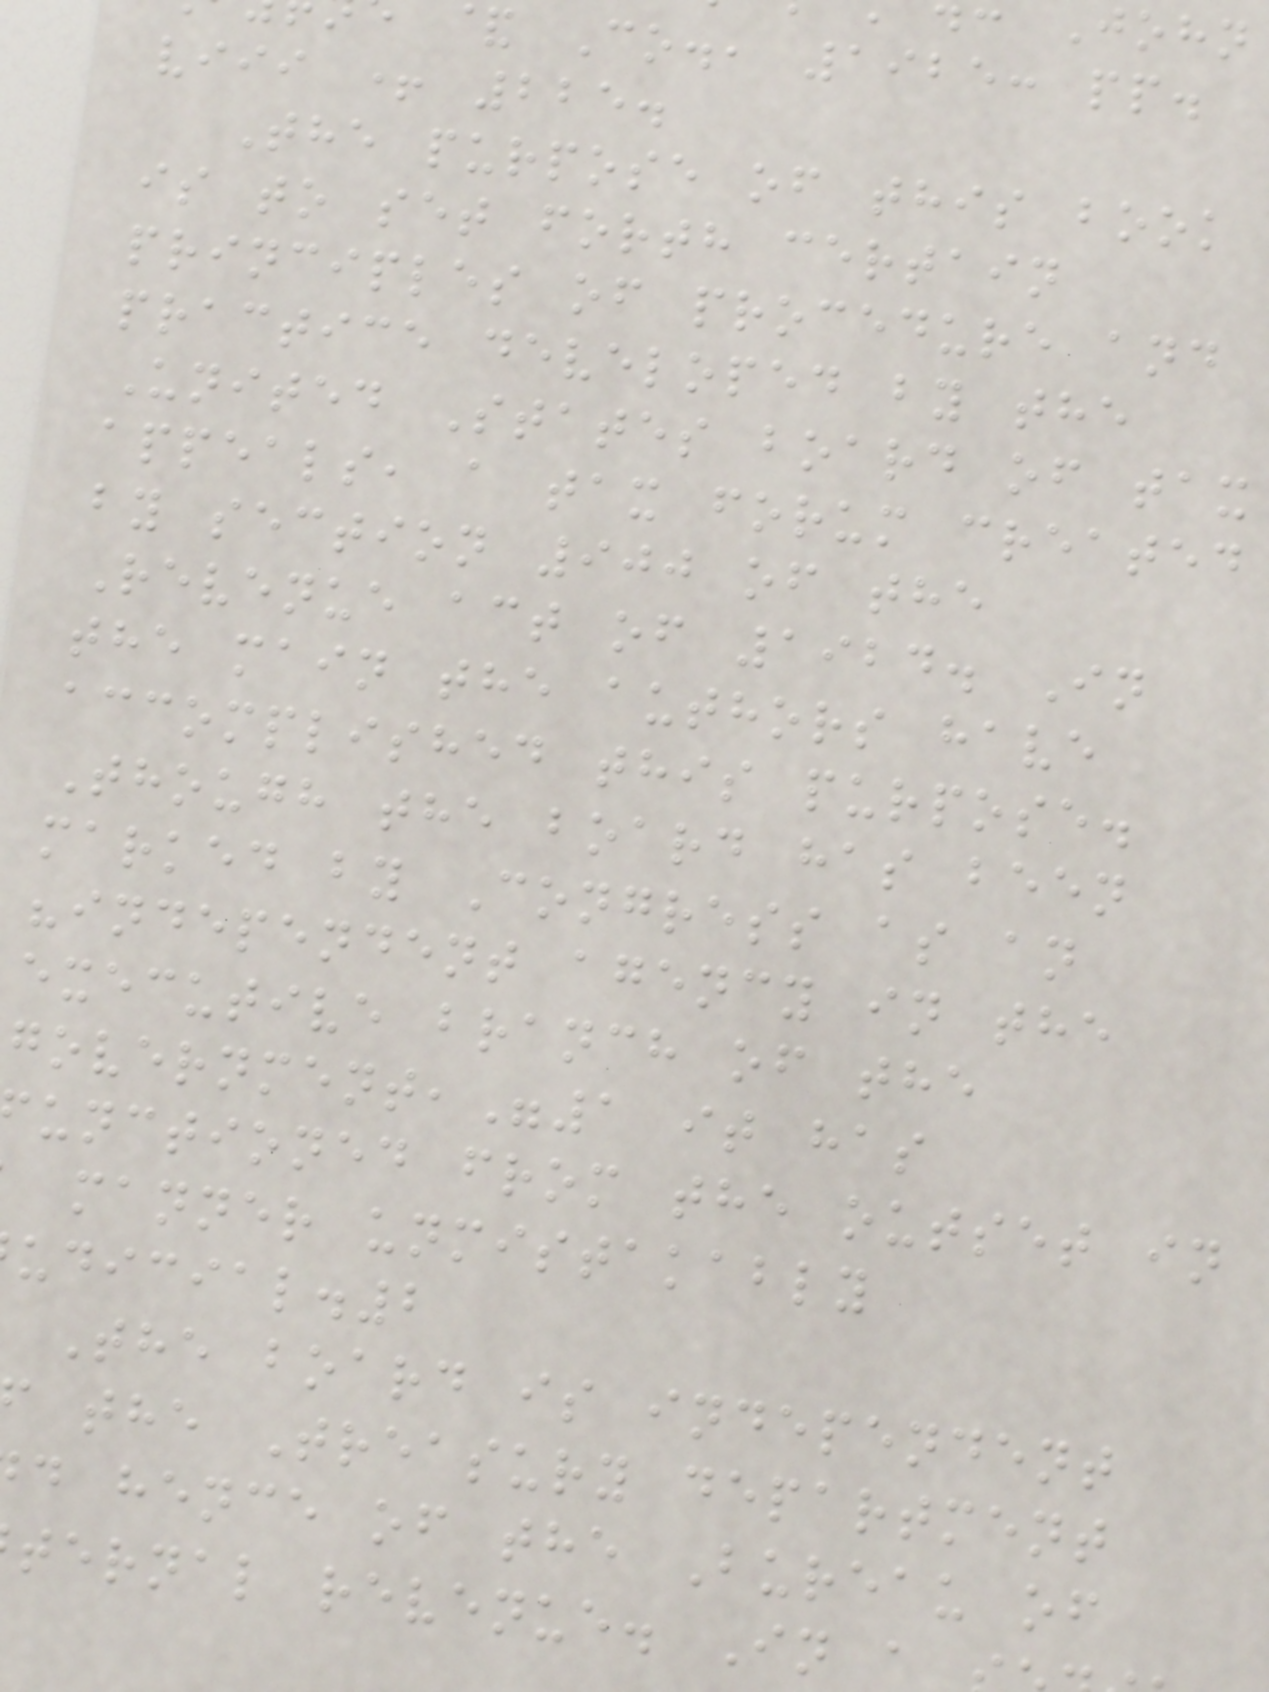& Co., 1925: pp.
viii + 225.
The purpose of this book
is to set forth certain
principles of procedure and
practice developed by the
United States board of tax
appeals, a tax forum created
by section 900 of the
Revenue act of 1924. In
the main the authors have
accomplished this purpose.
Though the board has been
marked by Congress as an
"independent agency in the
executive branch of the
government,"1 it has
unctioned from the outset in
manner unmistakably
udicial.2
The board is independent
the Treasury department
d hence of the Bureau of
ternal revenue. In a
